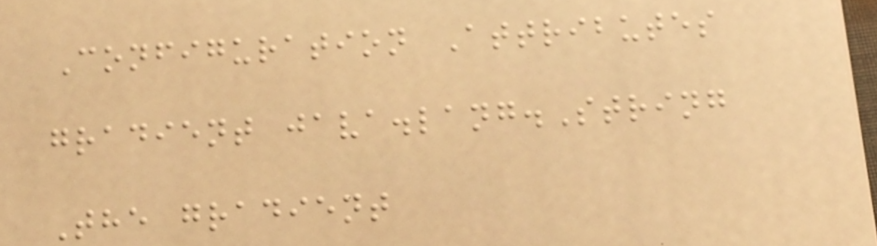Configuration Attributes
gradient java.lang.String
The gradient
